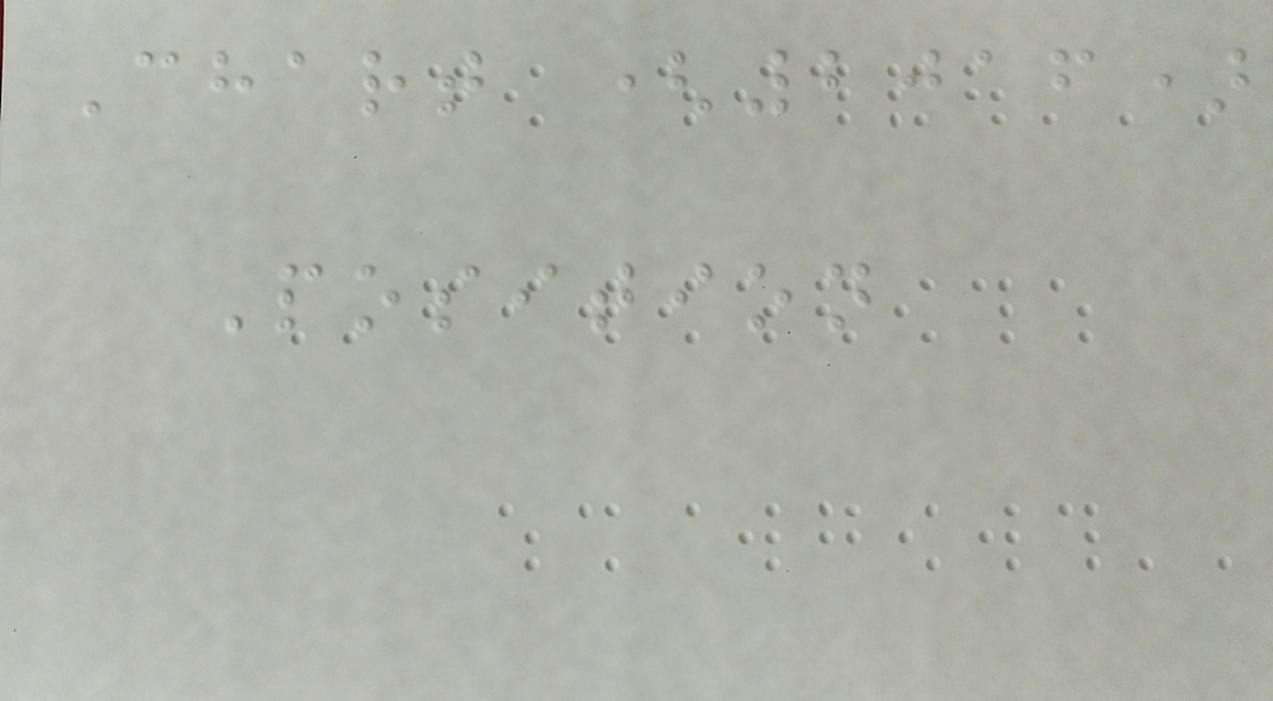Chart (2016)
Position
